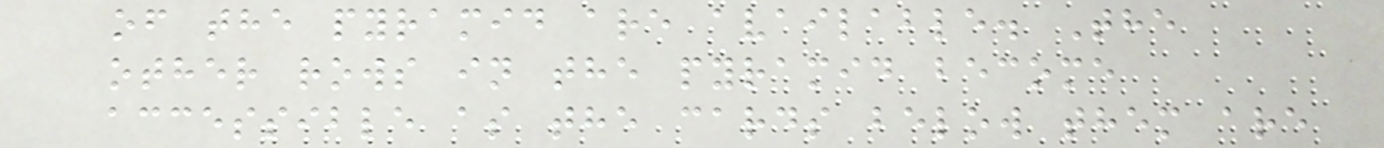of the pyramid are available. The
other rows in the pyramid become
accessible as the cards below them are
